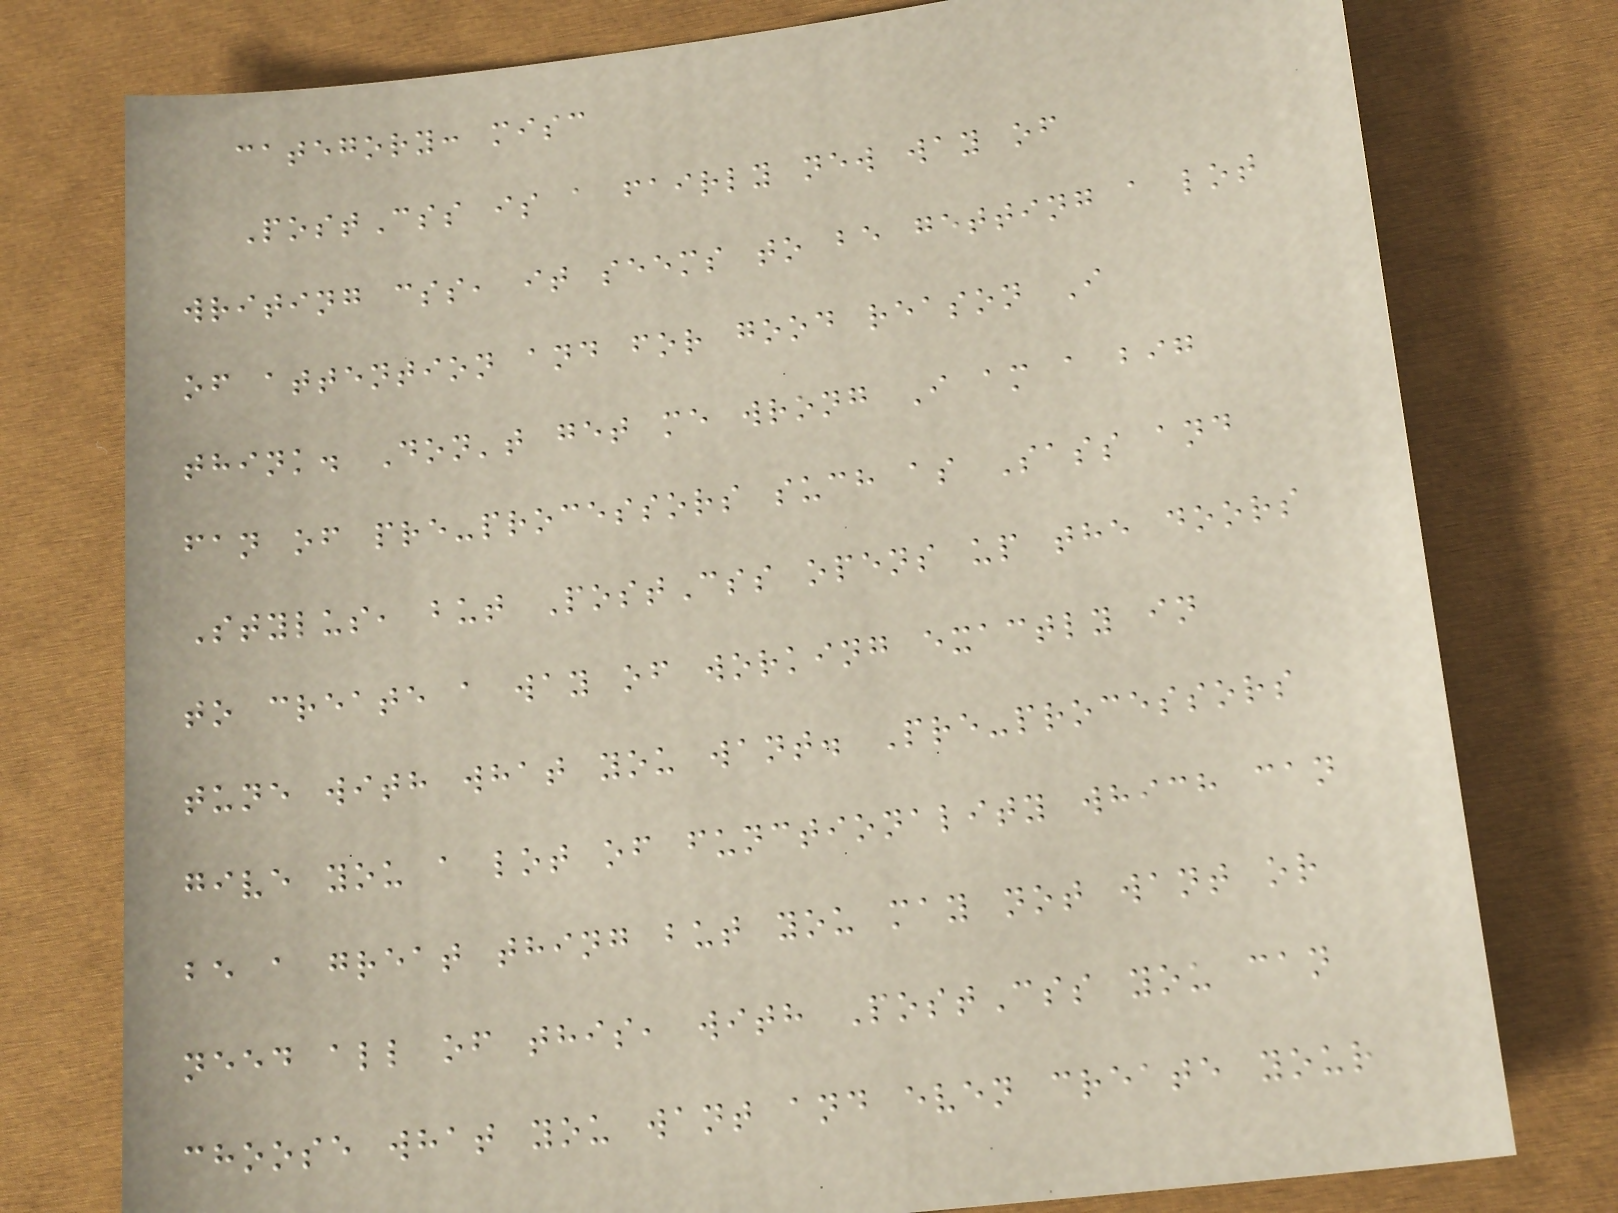category: misc
PostCss is a fairly new way of
writing css, it seems to be getting a lot
of attention and for good reason I
think. Don't get me wrong I am a big
fan of pre-processors such as Sass and
Stylus, but PostCss opens up the doors
to create a way of working exactly in
tune with what you want. Pre-processors
give you a lot of functionality which can
be a great thing but you may not want or
need all of this, with PostCss you can
choose what you want and even create your
